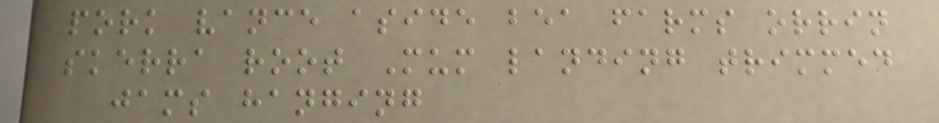pork vance aside bea farms orrin
skerra root Mum landing trimmed
jams hanging
